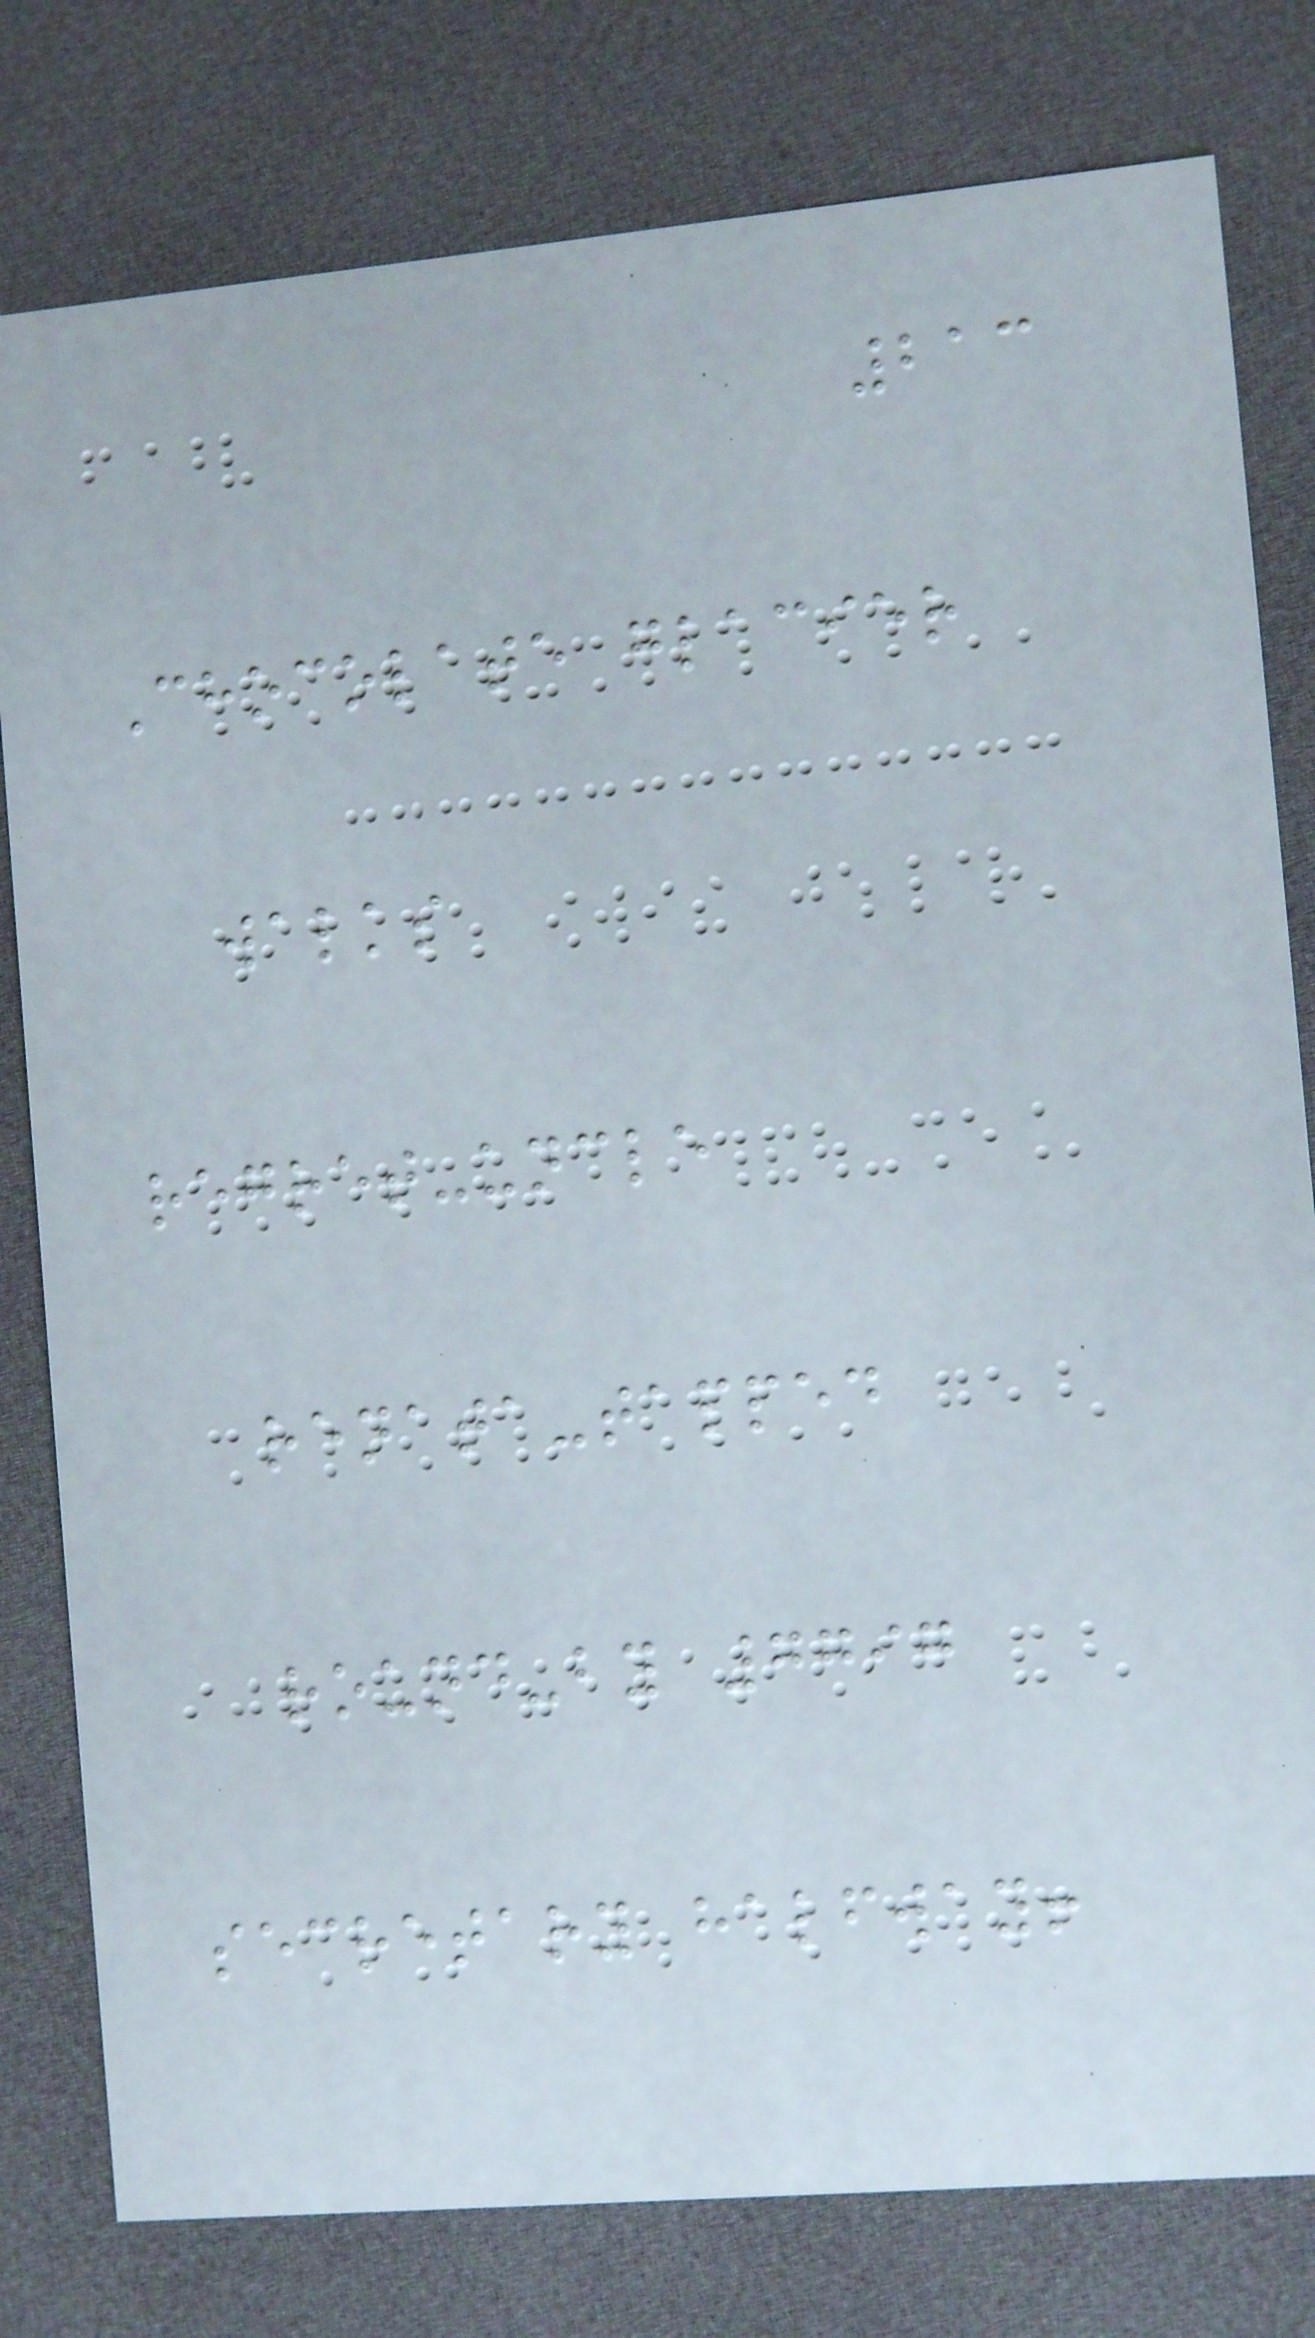213
Chocolate glacier
walks
regret-uncle
renata-tapped
round-by 7797
secretary halfway!
